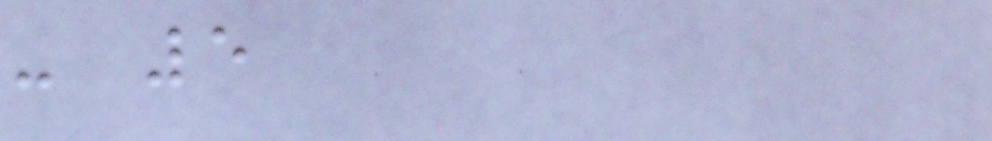- 5
